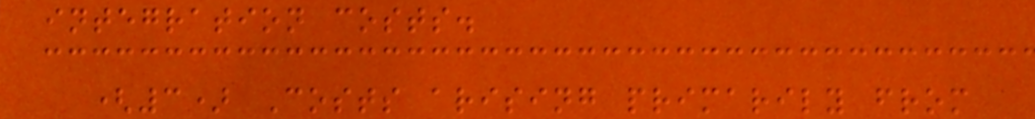integration costs.
(3) Costs arising primarily from
